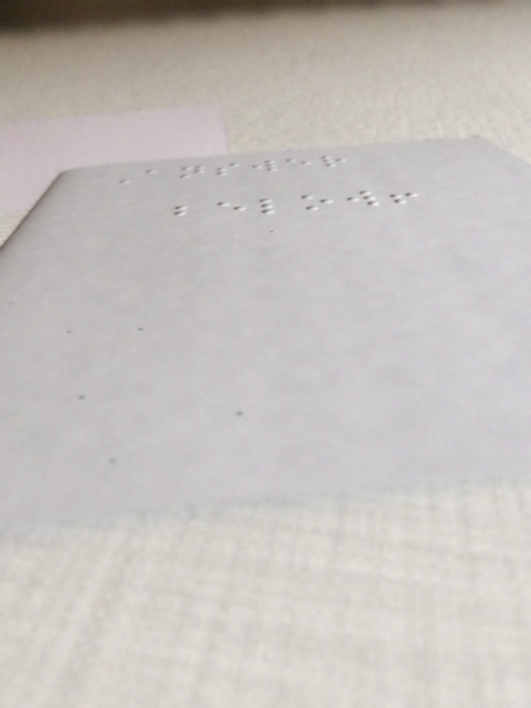Answer
below!
